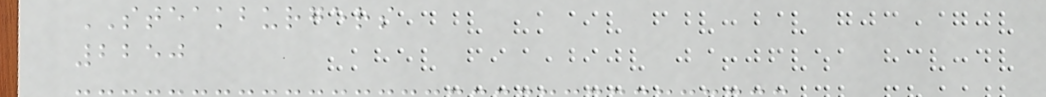STEAKBURGERS
2250
